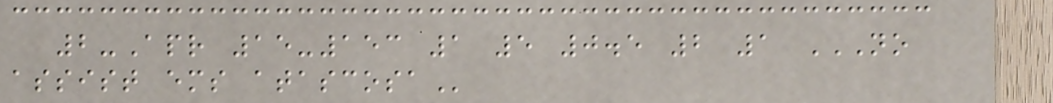2-Apr 15-153 1 5 0.5 2 1 NO
ASSIST EMS ATASCOSA
